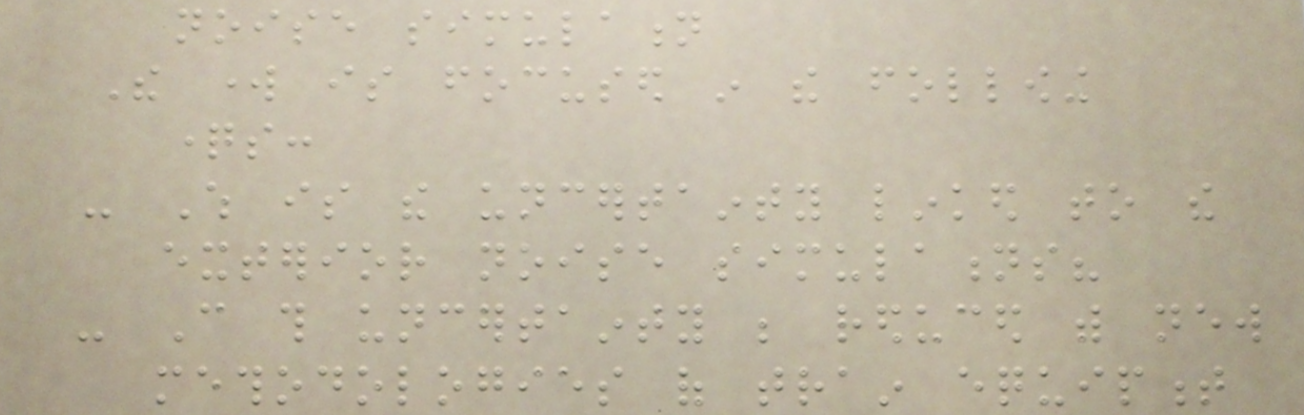noise simulation
The work is focused in the following
questions:
- Which is the uncertainty linked to the
exterior noise simulations?
- Can this uncertainty be reduced with new
methodologies of train equipment
